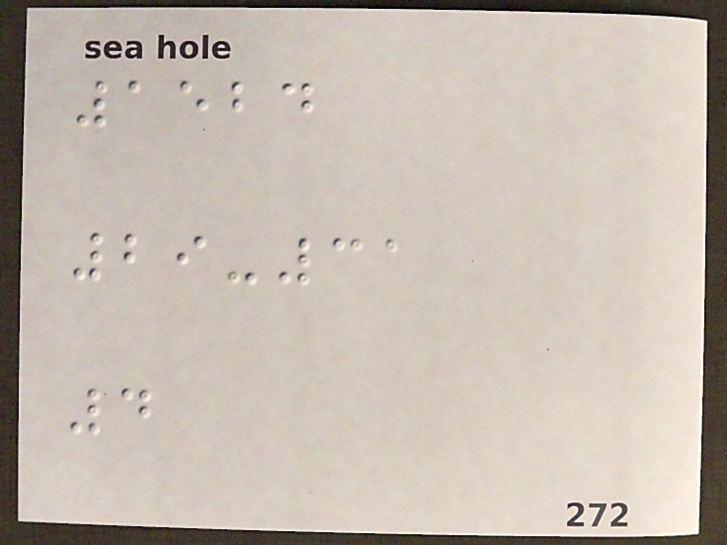1524
29-31
4
